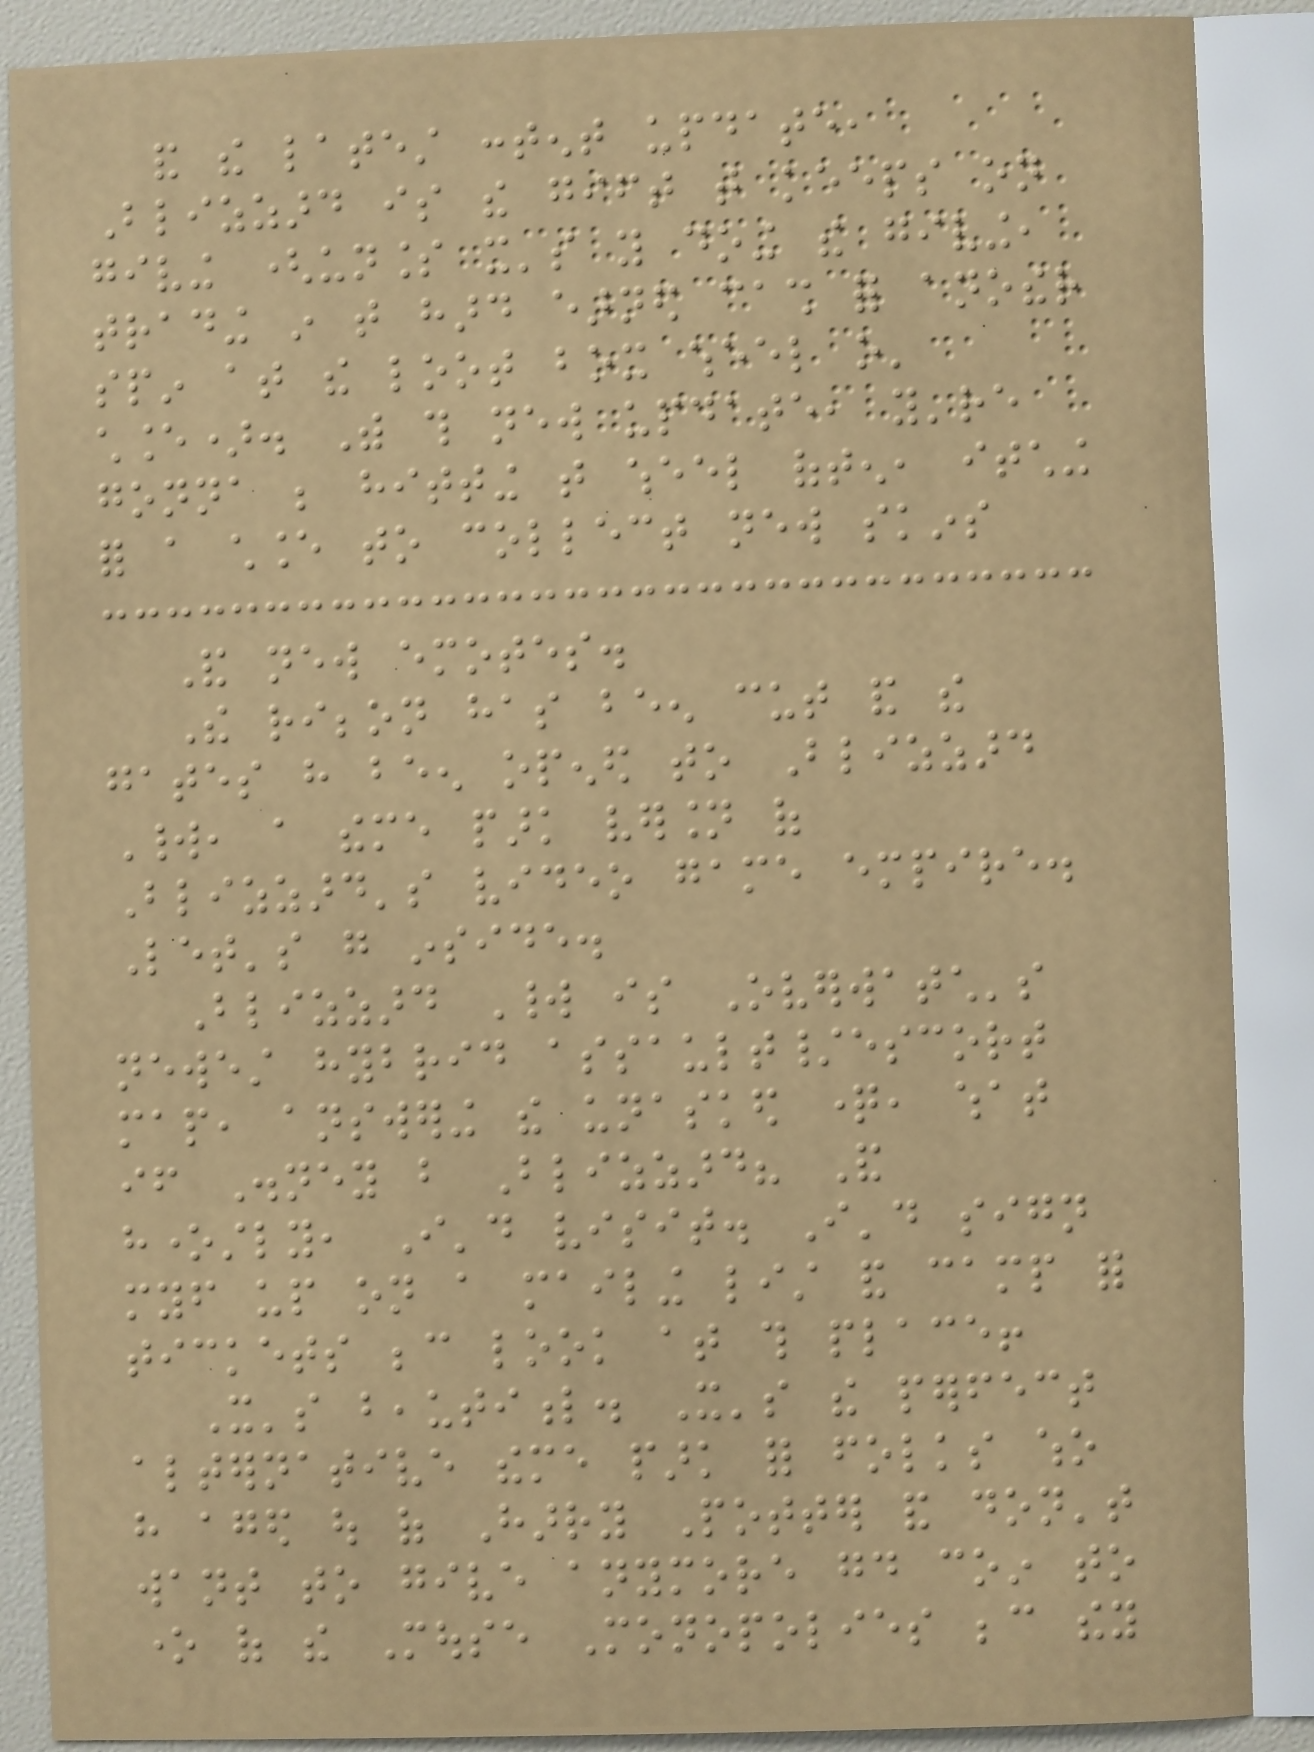and the latest content update,
Blizzard is the gift that keeps on
giving (unless it's you doing the giving,
trading in that hard earned cash for another
spin at the loot box wheel o'
chance). With this new update, you're
gonna be hitting that wheel often, itching
for a chance to collect new skins
And new emotes.
The ribbon has been cut and the
gates have been opened to Blizzard
World, a theme park version of
Blizzard's video game empire.
Let's go inside.
Blizzard World is Overwatch's
newest hybrid assault/escort
map, answering the unasked question, what
if Disney but Blizzard? And
honestly, I'd visit. I'd sign
myself up on a mailing list and camp for
tickets because look at this place!
It's beautiful. It's the perfect
alternative theme park for folks who
have aged out of Harry Potter and don't
want to give anymore good coin to
one of the Mouse Monopolies because they
